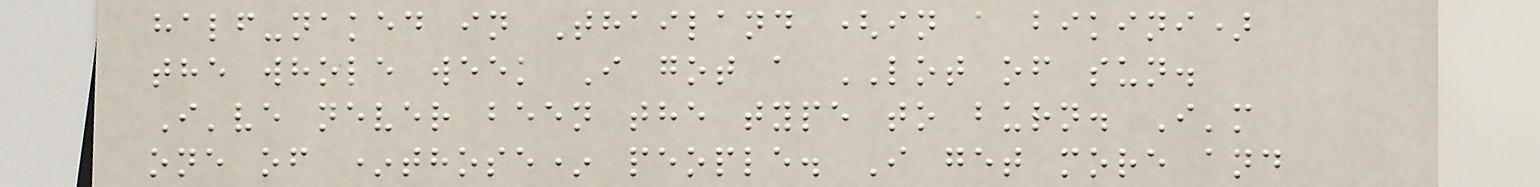half-naked in Thailand (in a bikini)
the whole week I got a LOT of sun.
I've never been the type to burn. I'm
one of *those* people. I get more and
